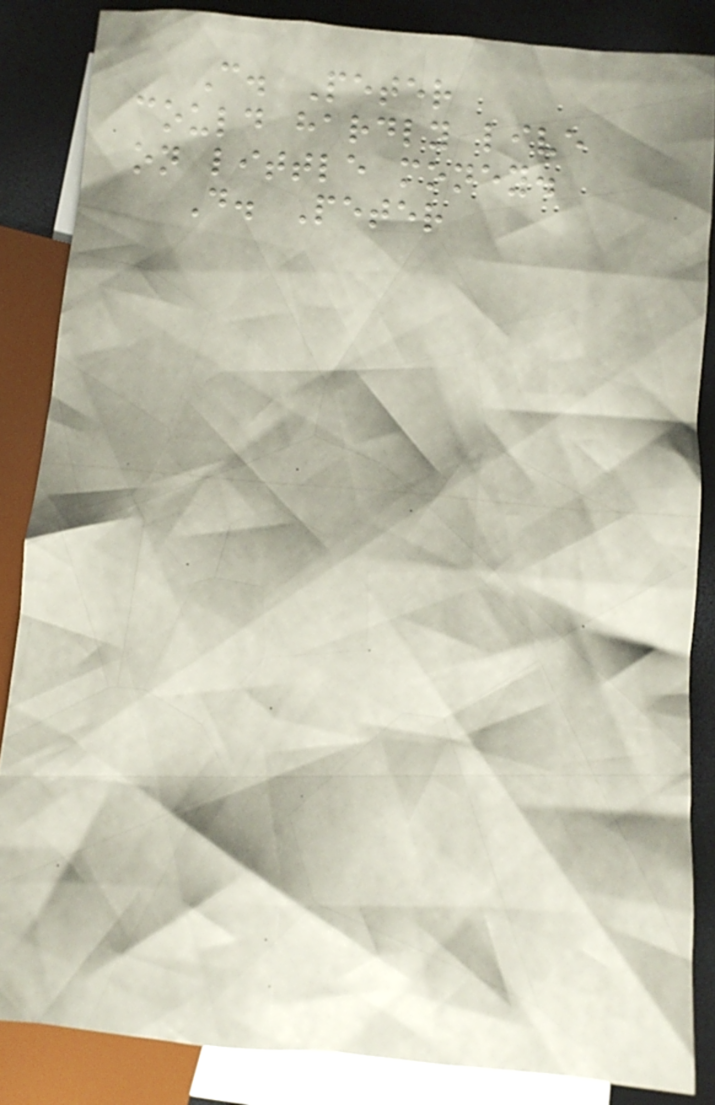C. Peter
could hardly live
on little money.
D. Peter
